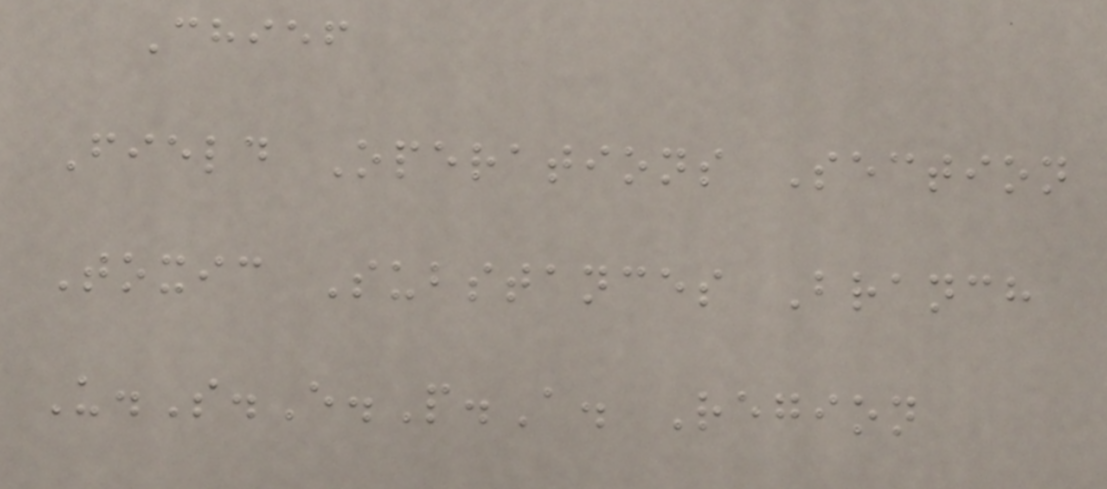Chief
Field Operations Section
Toxic Substances Branch
U.S.E.P.A. Region
